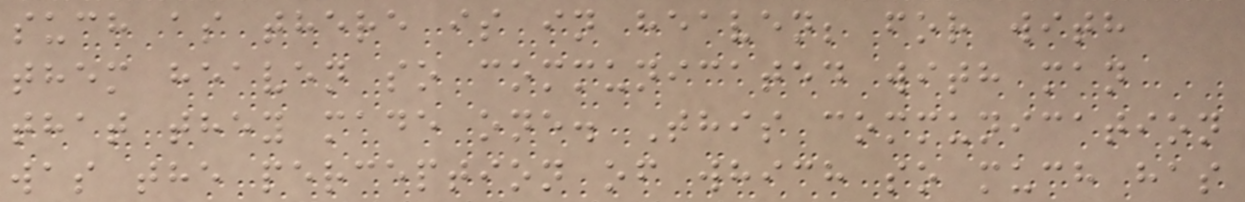such as there is in heaven; for with
them heaven so communicated with man
that they made one. This communication
was the perception of which so much has
